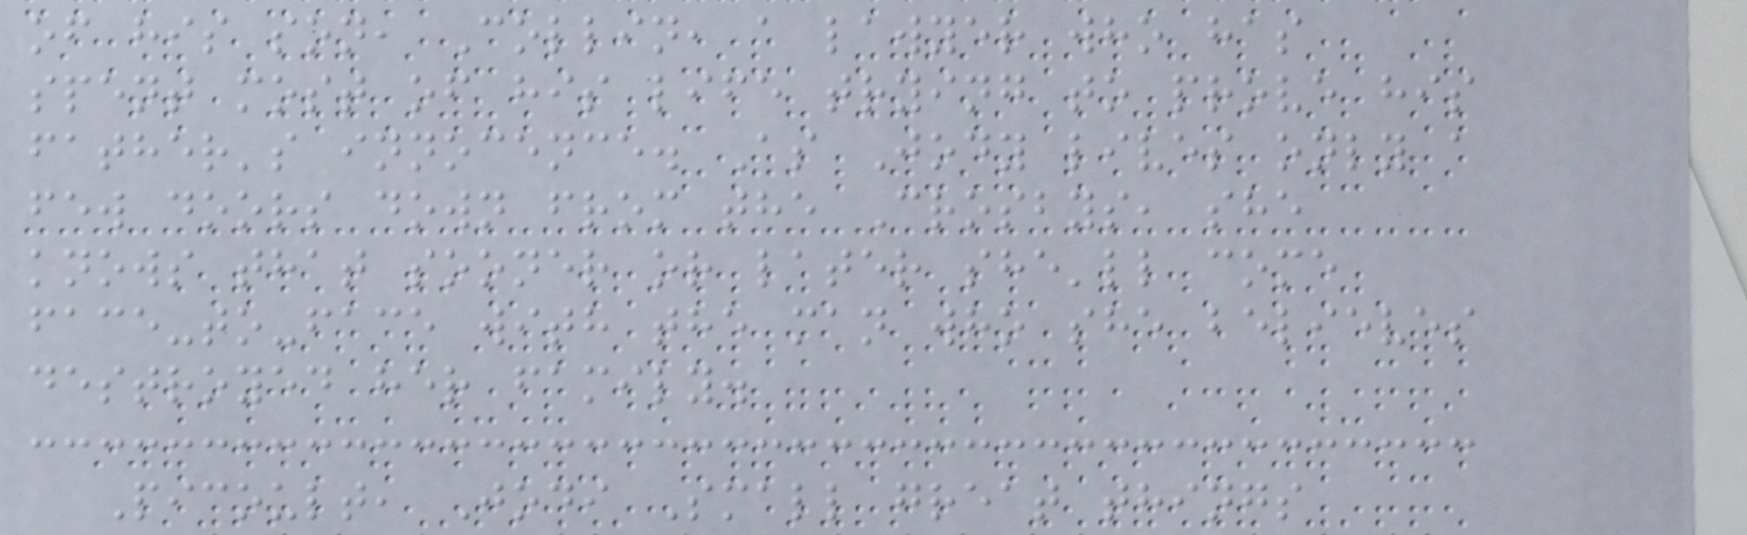of his son, Collin, a lawyer who has
spent most of his life trying to prove his
father's innocence. As Jody lives only a
few doors down from the Crosbys, she
knows that sooner or later she'll come
face-to-face with the man who she believes
destroyed her family.
Picoult, Jodi Small great things
